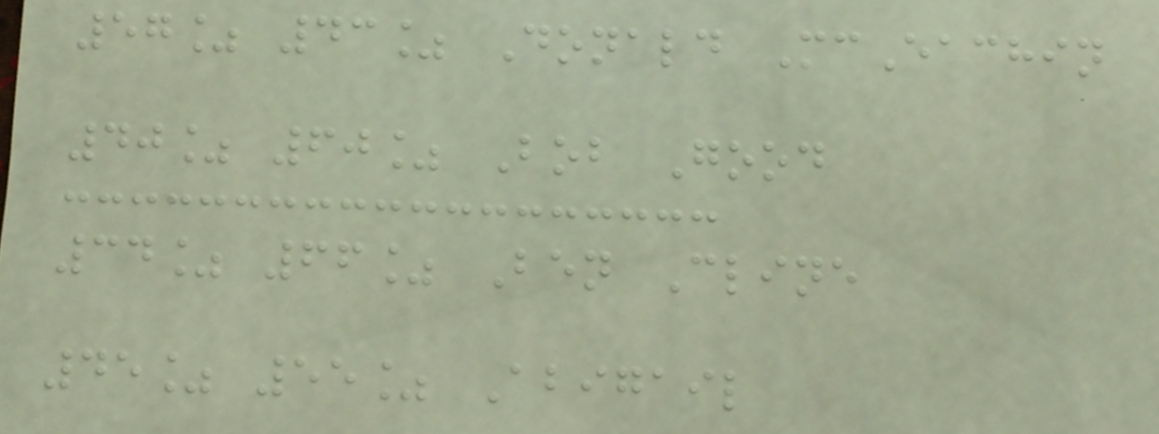57% 43% Donald McEachin
40% 60% Bob Good
34% 66% Ben Cline
45% 55% Abigail
